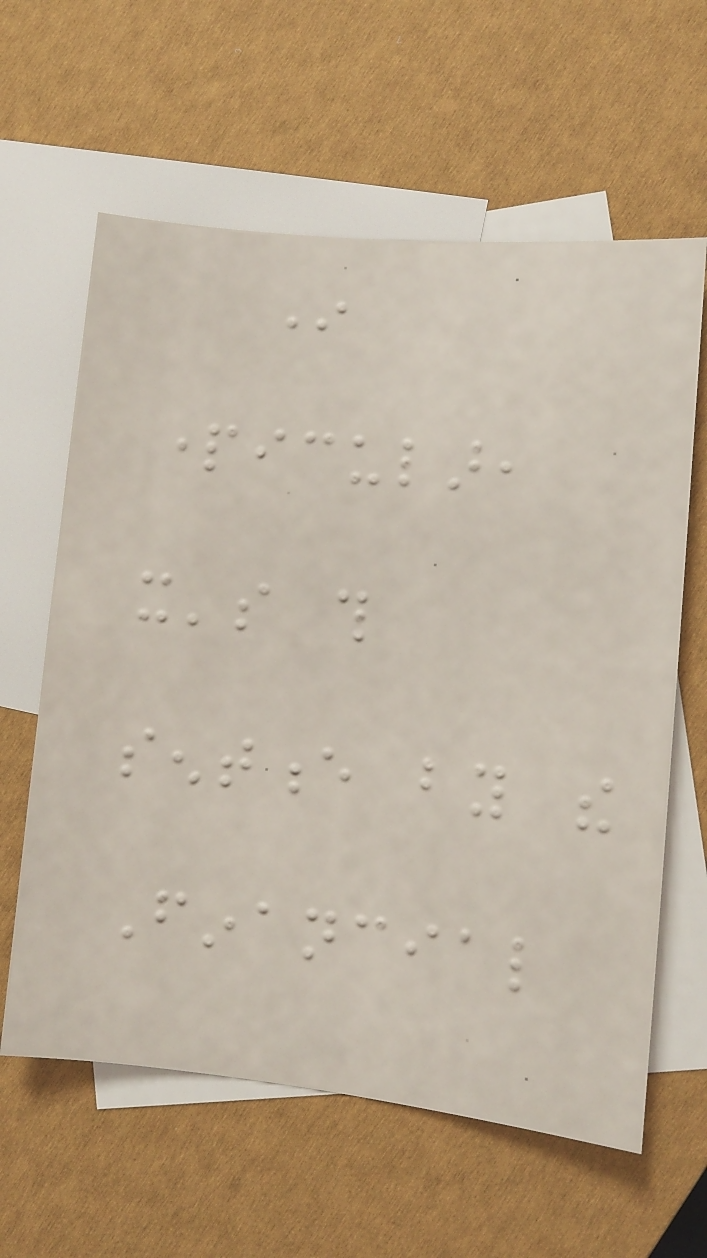In
particular,
it's this
sentence by the
Financial
